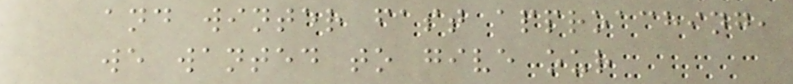and winter fast approaching,
we wanted to give our
